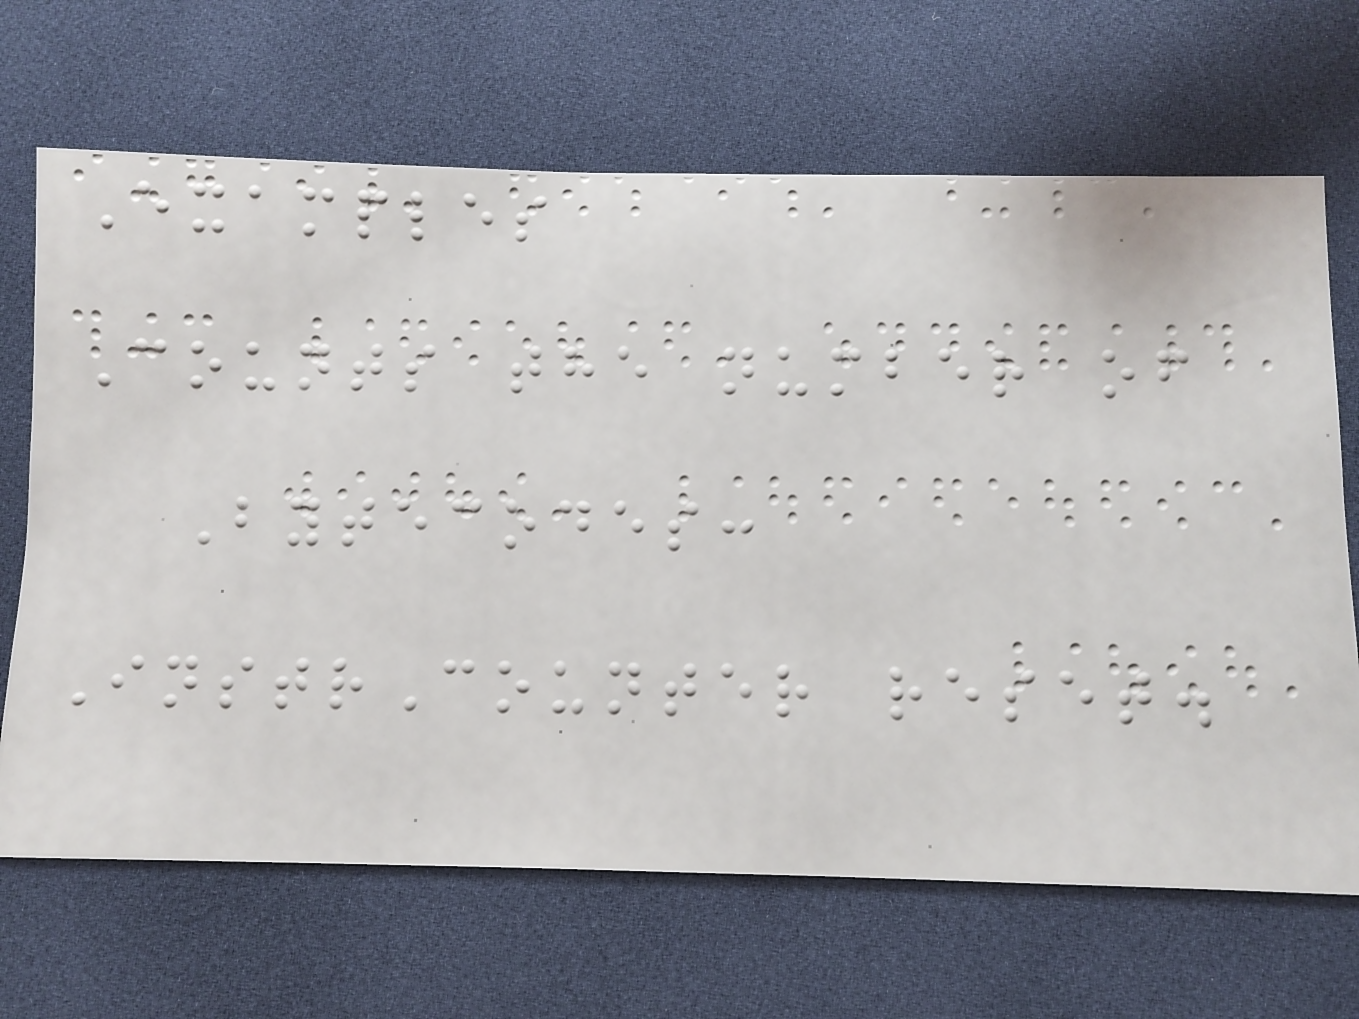Examples
Counts the number of
Bytecodes:
InstrCounter reset.
